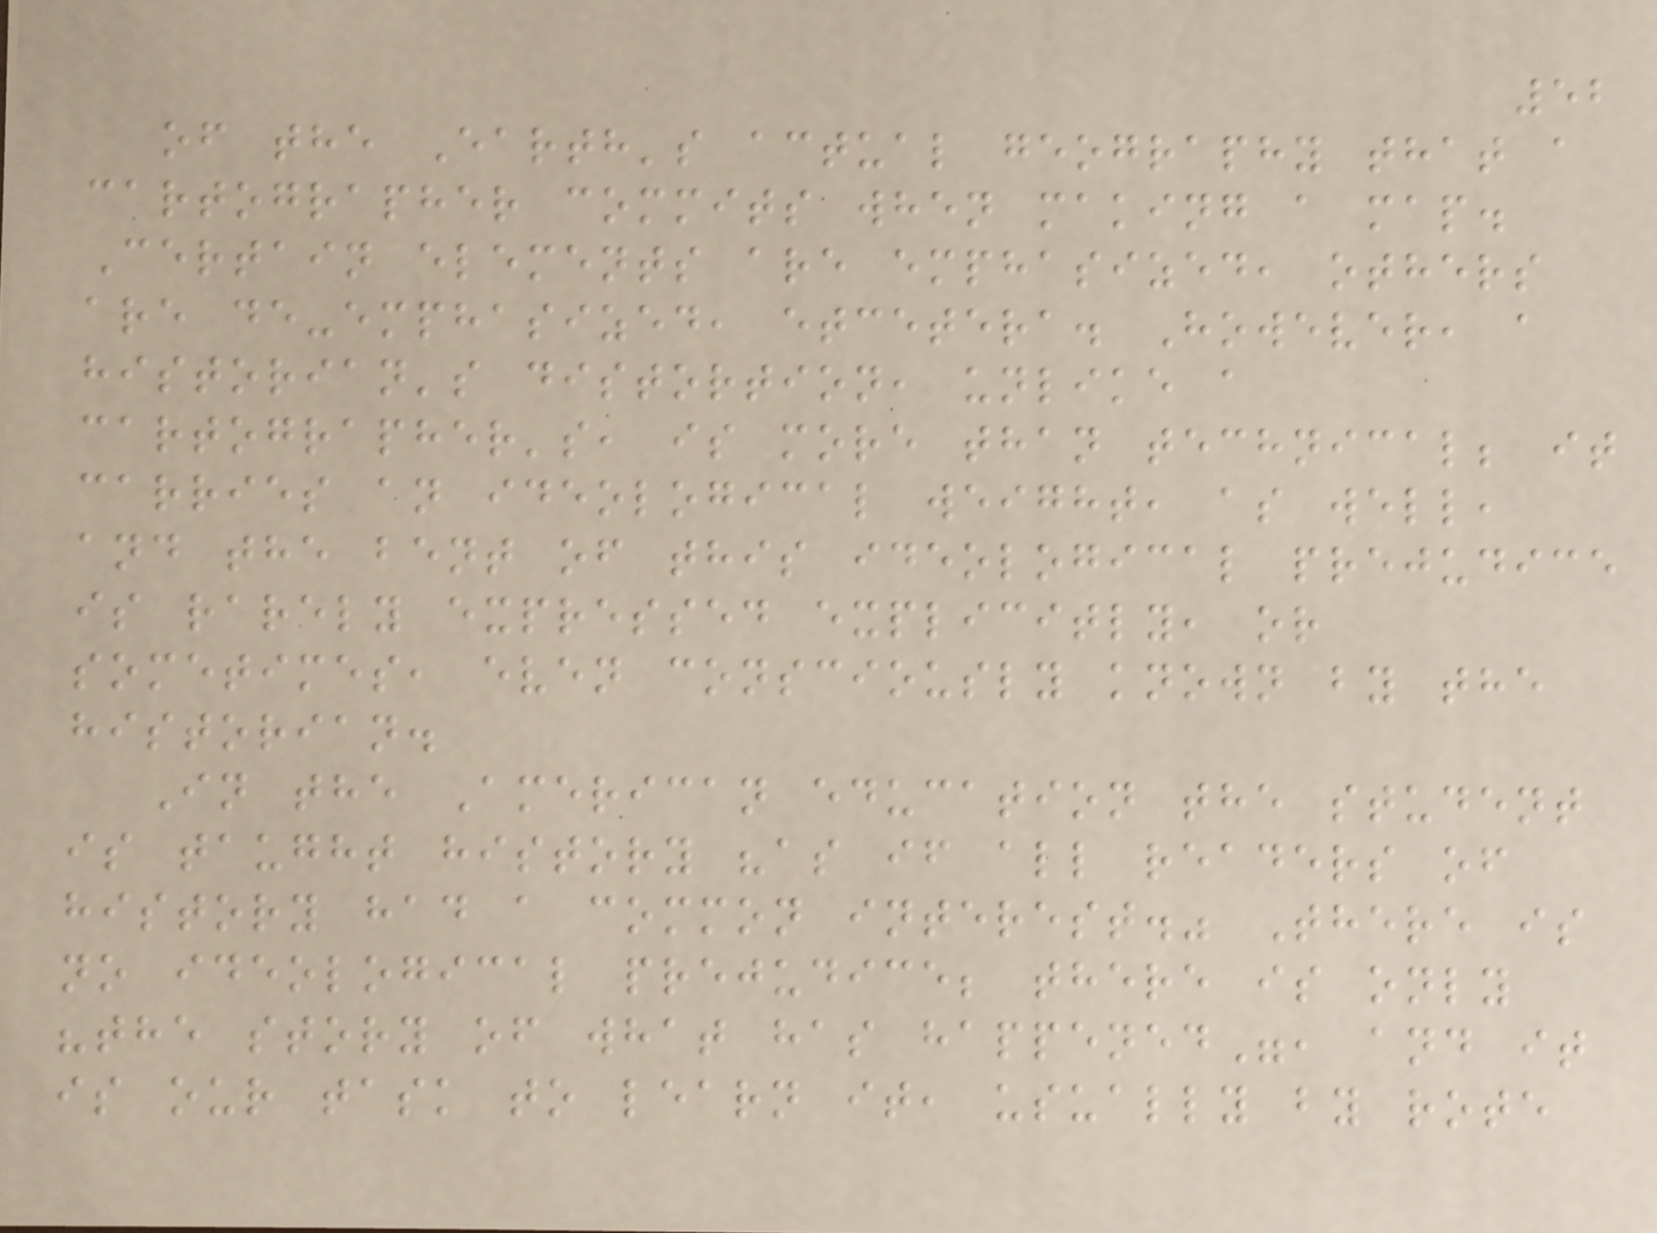52
of the Earth's actual geography that a
cartographer commits when making a map.
Certain elements are emphasized, others
are de-emphasized, etcetera. However, a
historian's distortion, unlike a
cartographer's, is more than technical; it
carries an ideological weight, as well,
and the bent of this ideological prejudice
is rarely expressed explicitly, or
sometimes, even consciously known by the
historian.
In the American education the student
is taught history "as if all readers of
history had a common interest." There is
no ideological prejudice; there is only
"the story of what has happened", and it
is our task to learn it, usually by rote
